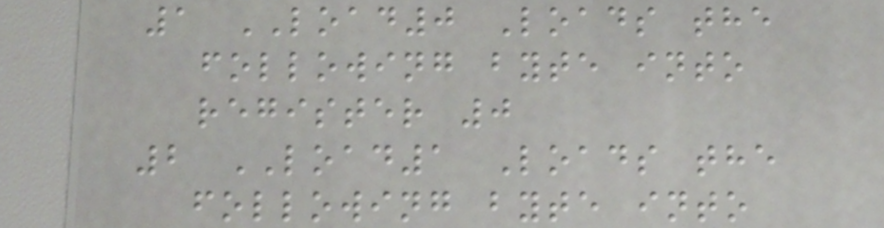1 LOAD0 Loads the
following byte into
register 0
2 LOAD1 Loads the
following byte into
